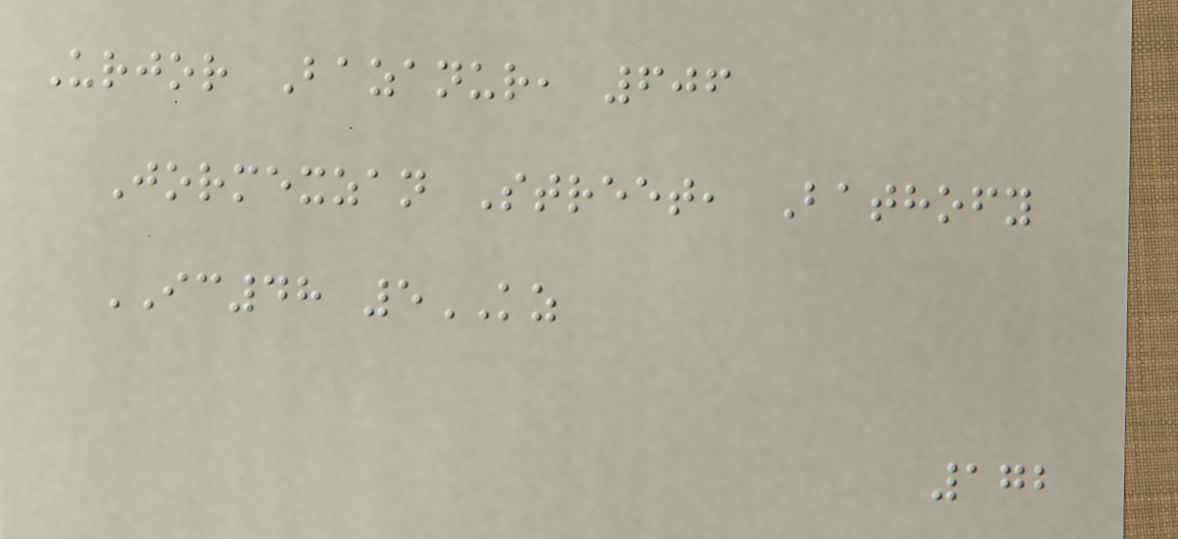Urjor Bazanur, 606
Jormexzan Street, Bathofy
IC48 5KZ
172
